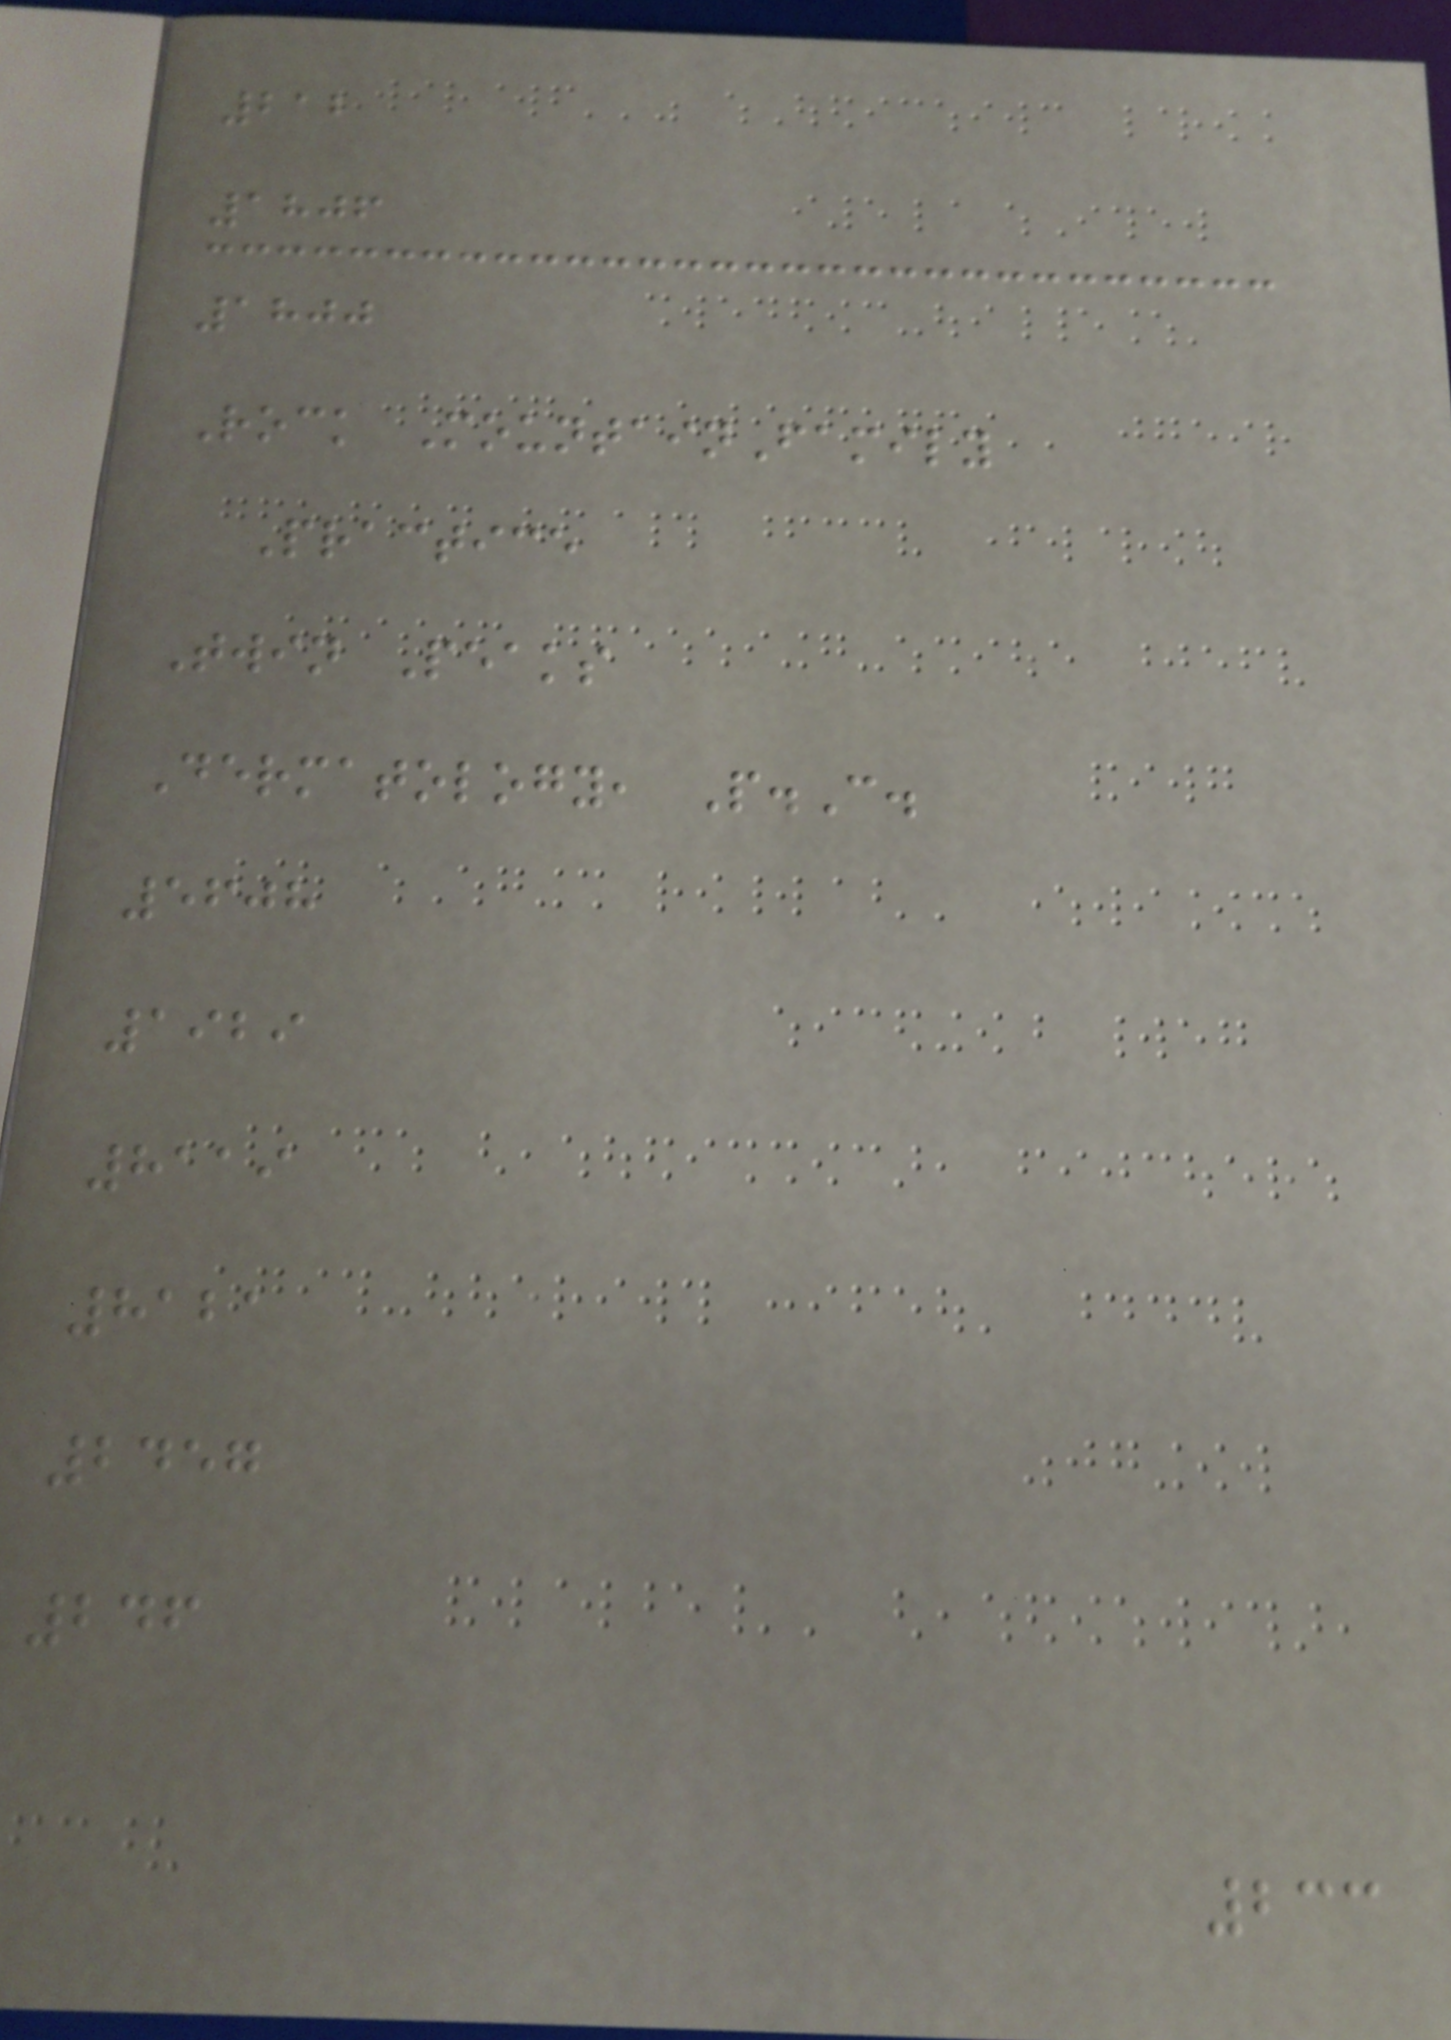212
1806
1800
Rock MountainFamily
Practice
Twin Peaks
Dermatology, P.C.
5608
1929
8119
8121
2457
246
233
